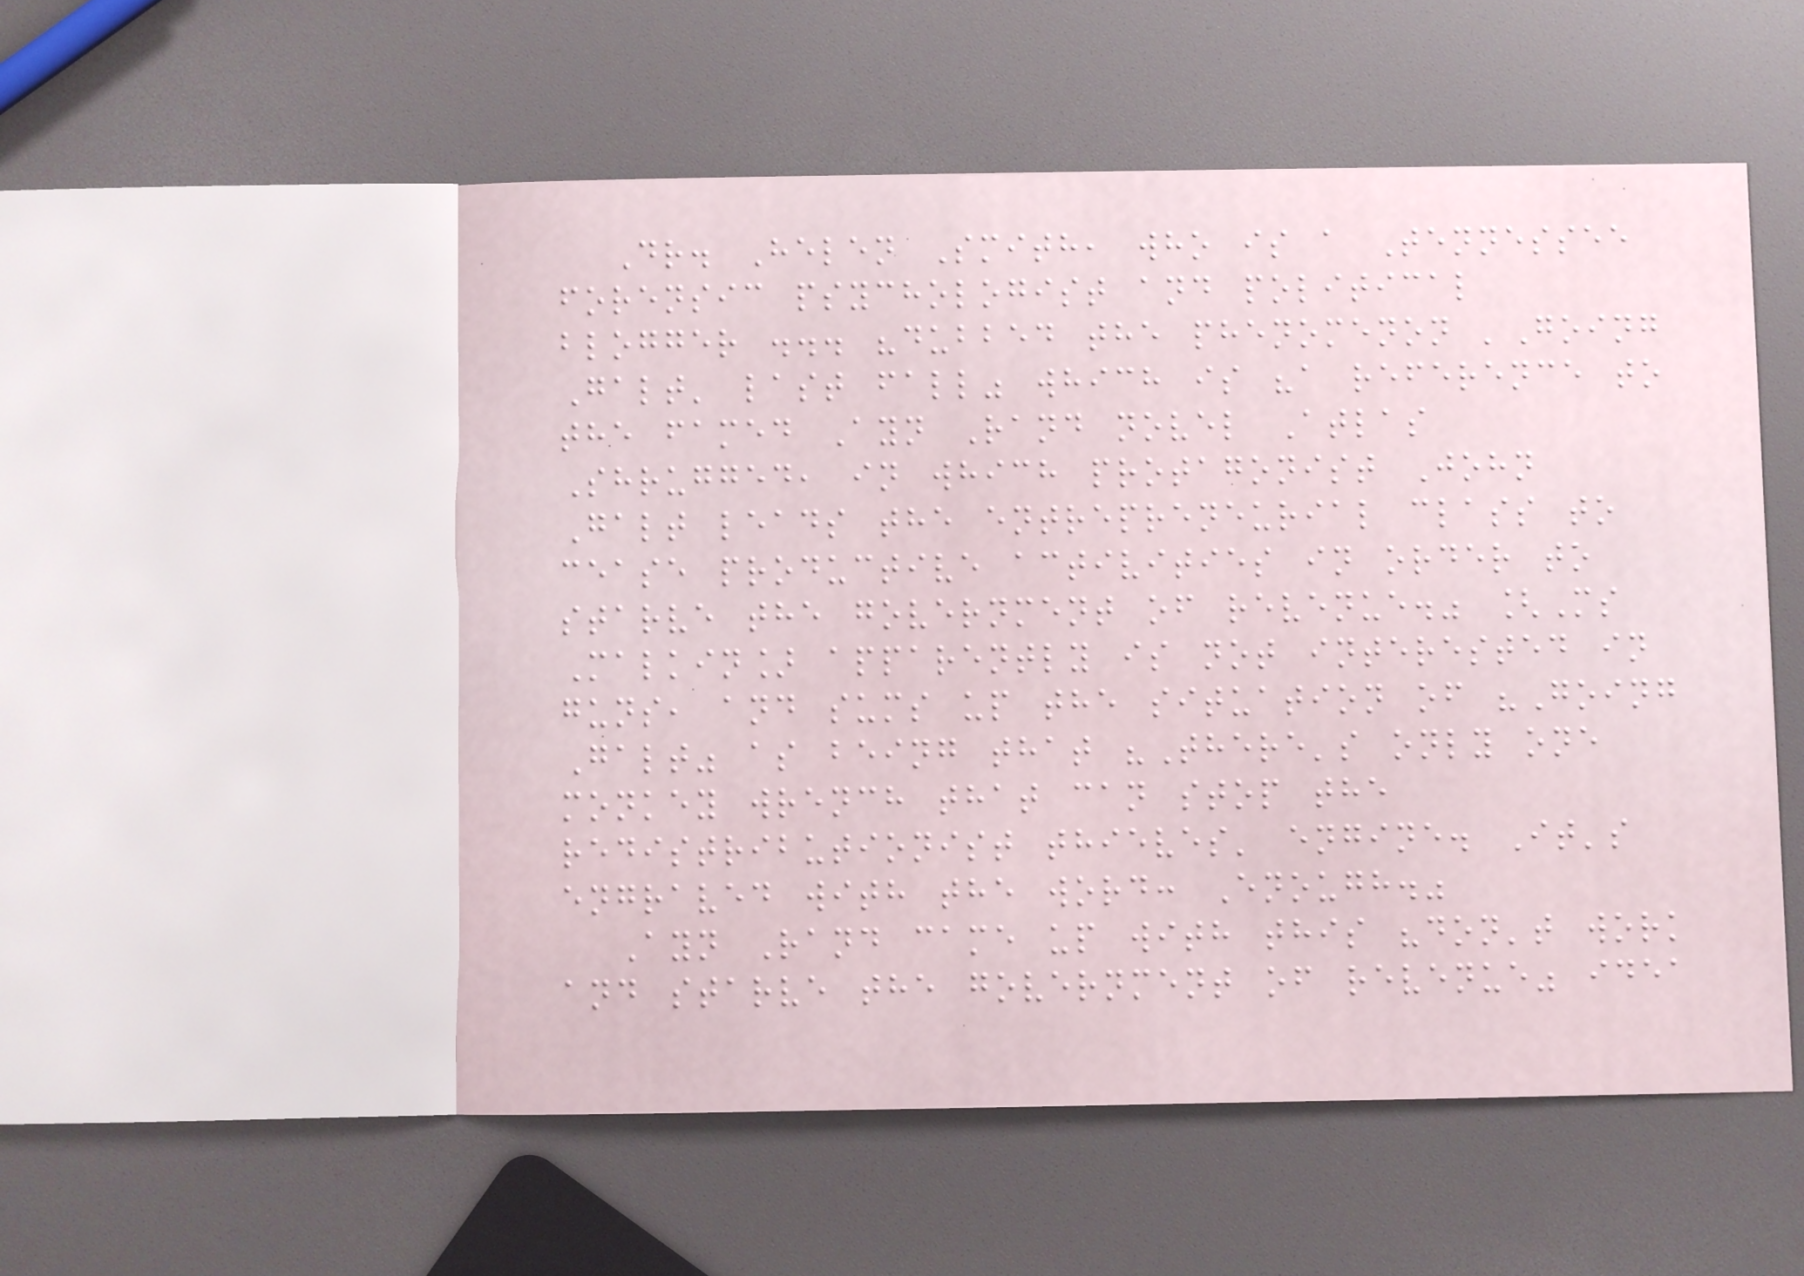Dr. Helen Smith, who is a Tennessee
forensic psychologist and political
blogger ... "dubbed the phenomenon 'Going
Galt' last fall" which is "a reference to
the famed Ayn Rand novel Atlas
Shrugged, in which protagonist John
Galt leads the entrepreneurial class to
cease productive activities in order to
starve the government of revenue." [Ms
Malkin] apparently is not interested in
guns, and sums up the situation of "Going
Galt" as being that "There's only one
monkey wrench that can stop the
redistributionist thieves' engine. It's
engraved with the word: Enough."
Ayn Rand came up with this "don't work
and starve the government of revenue" idea
